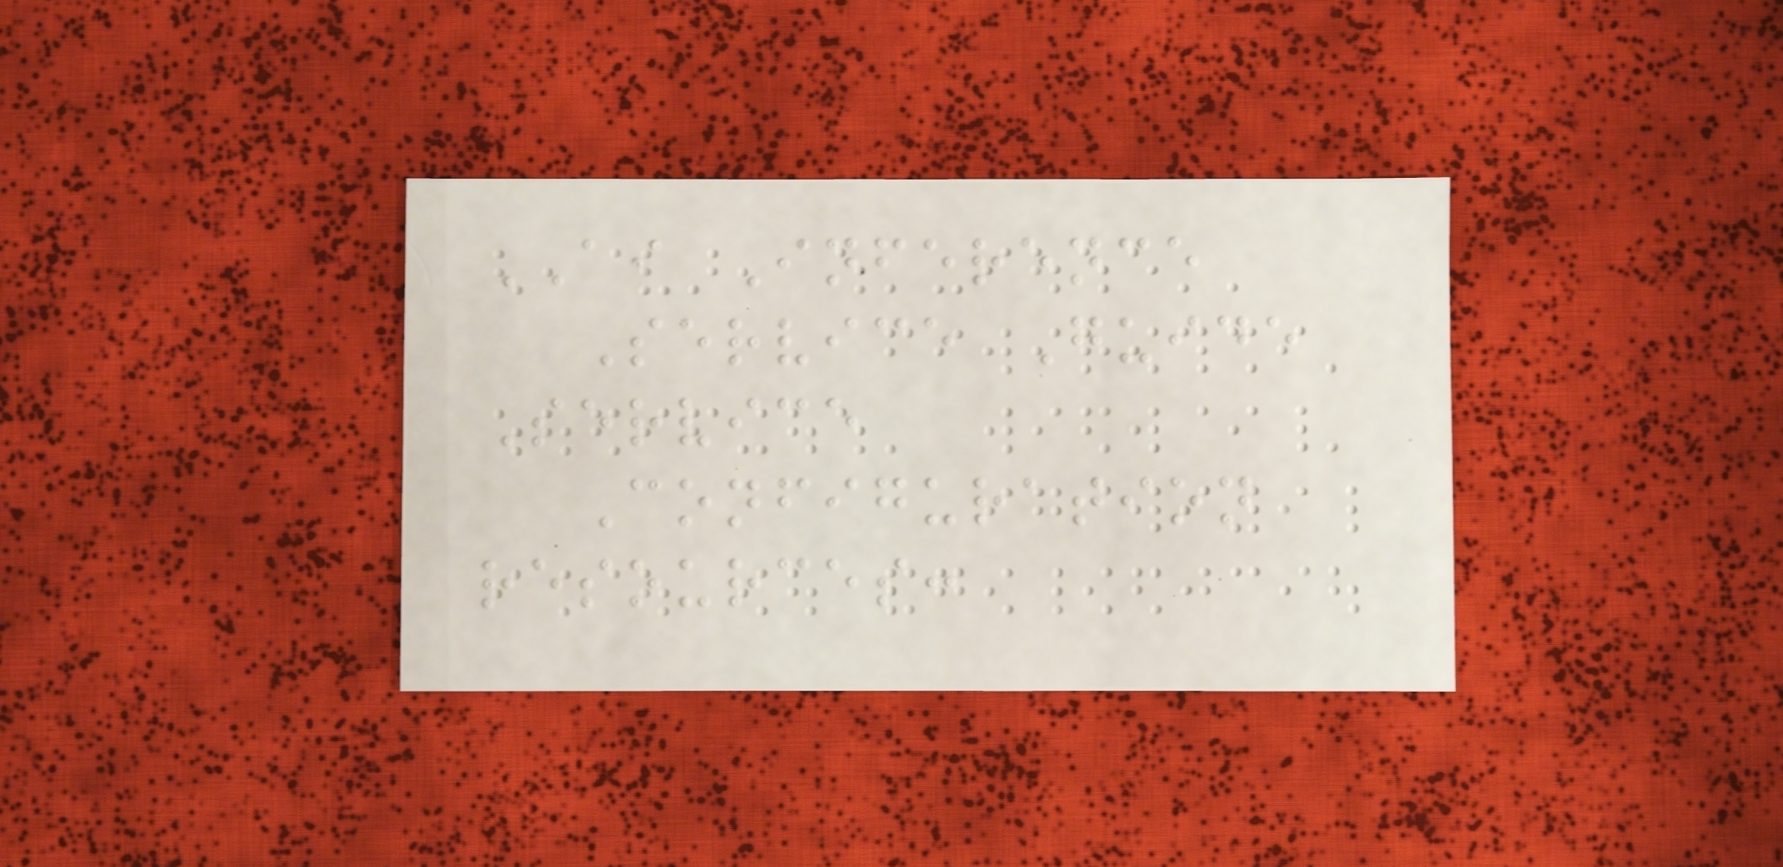AI Inference
Service Guide
Service
Configuration
resources:
